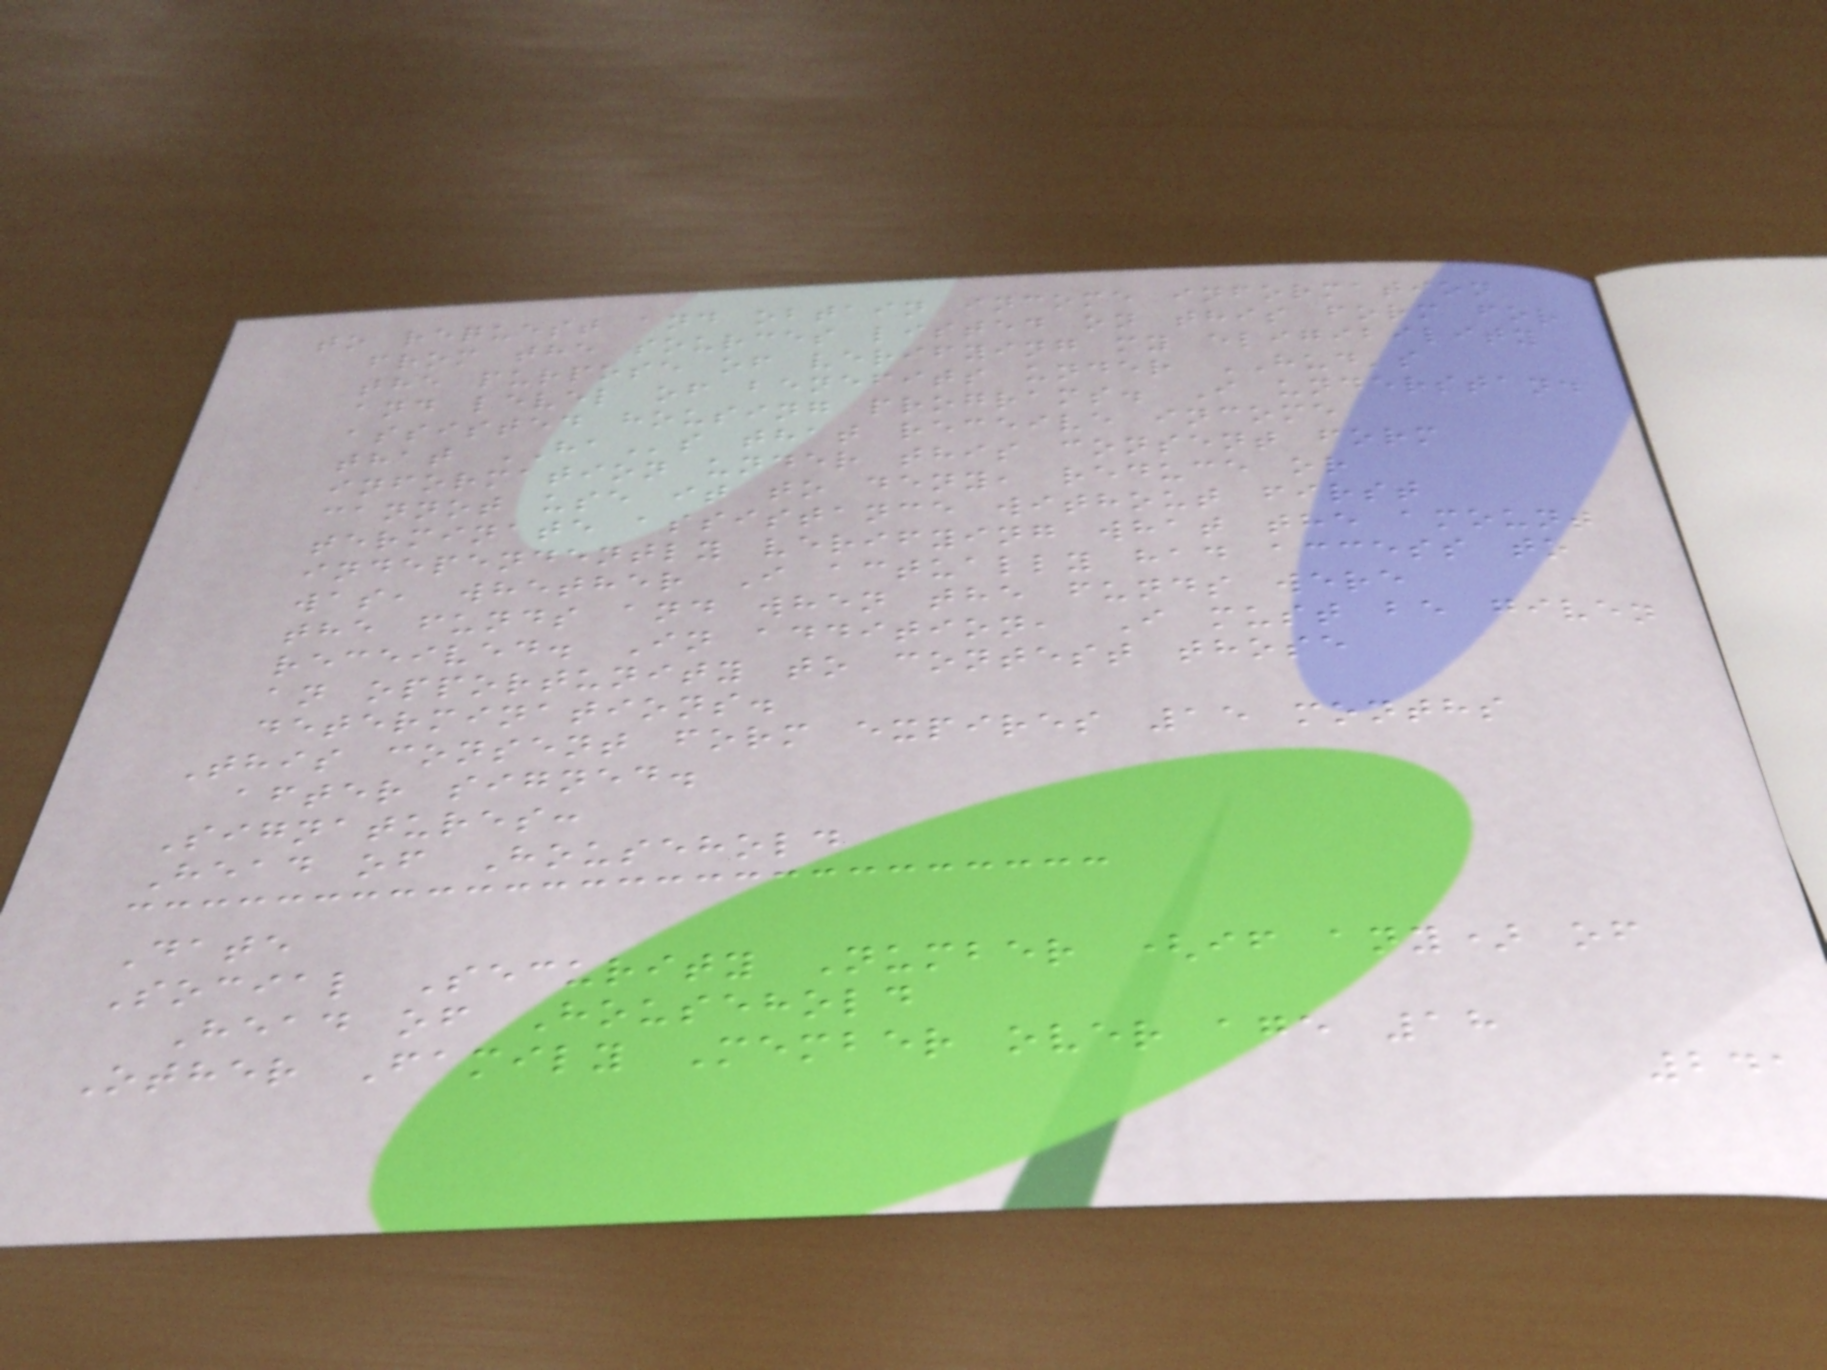to request and obtain income information
from the sources listed on this form for
the purpose of verifying my eligibility
and level of benefits under HUD's
assisted housing programs. I understand
that HAs that receive income
information under this consent form
cannot use it to deny, reduce or
terminate assistance without first
independently verifying what the amount
was, whether I actually had access to
the funds and when the funds were
received. In addition, I must be given
an opportunity to contest those
determinations.
This consent form expires 15 months
after signed.
Signatures:
Head of Household
Date
Social Security Number (if any) of
Head of Household
Other Family Member over age 18
241
